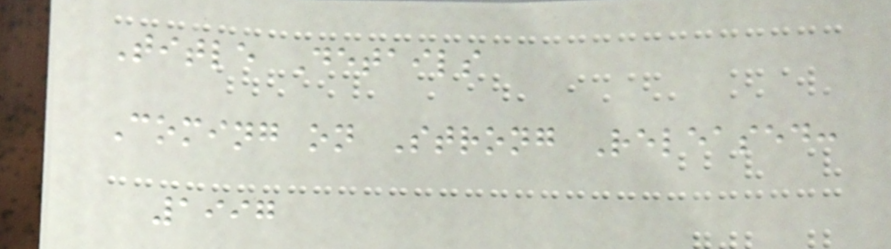Title Details
Coming on Strong Released:
1997
